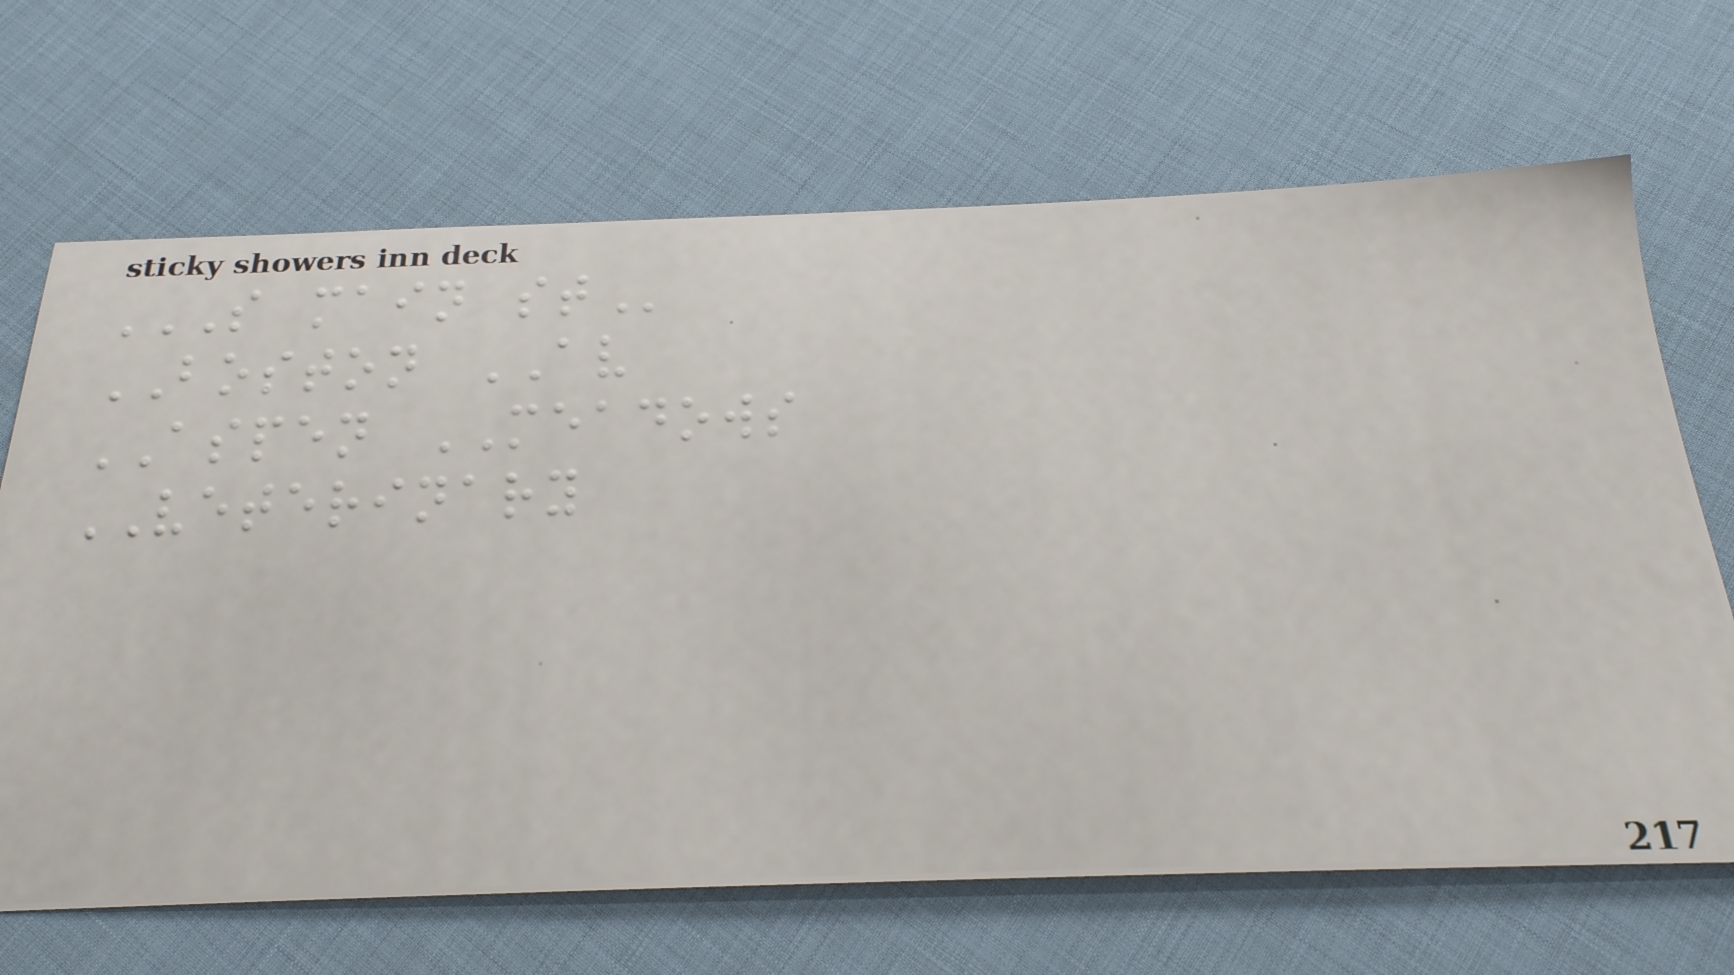S MAIN ST
BOSTON AV
ASPEN MEADOWS
VETERINARY
